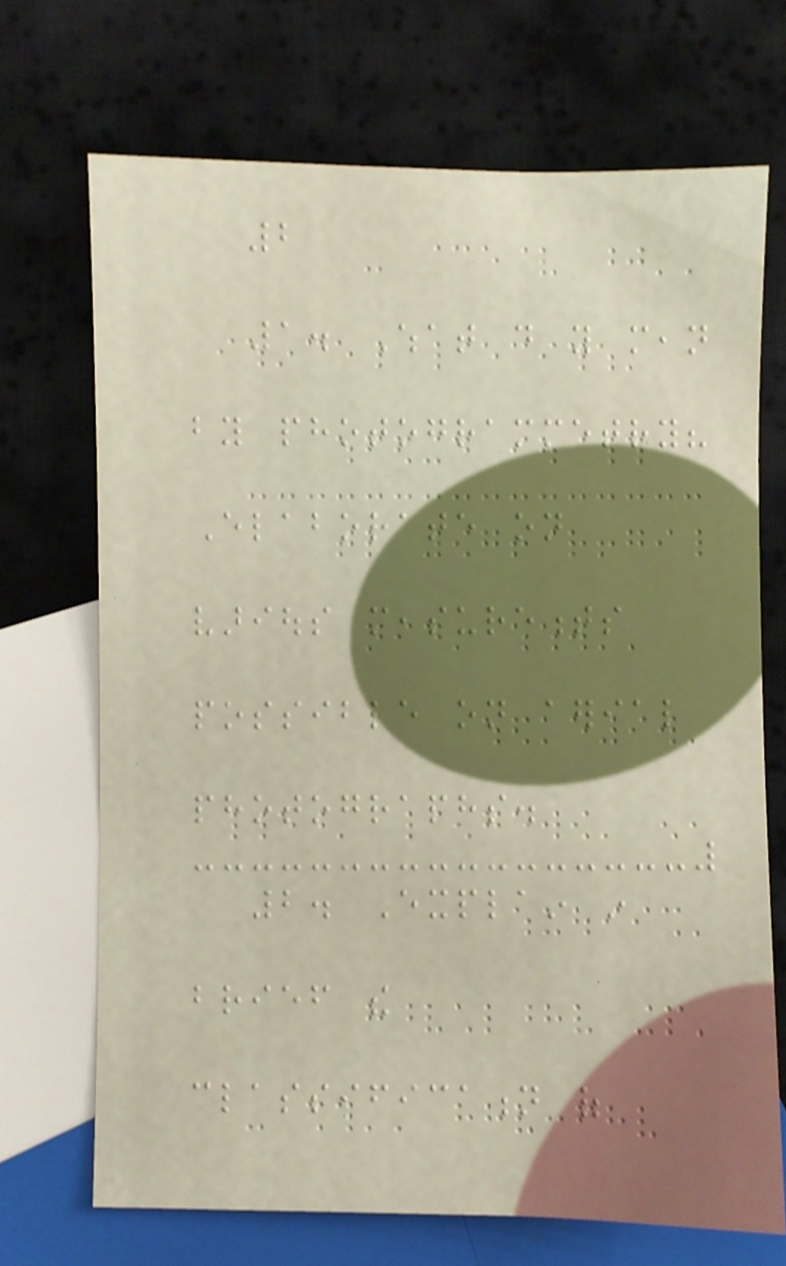2
1. What do you mean
by photogrammetry?
Elaborate on
various measurements
possible on aerial
photographs.
2. Explain in
brief the
classification of
